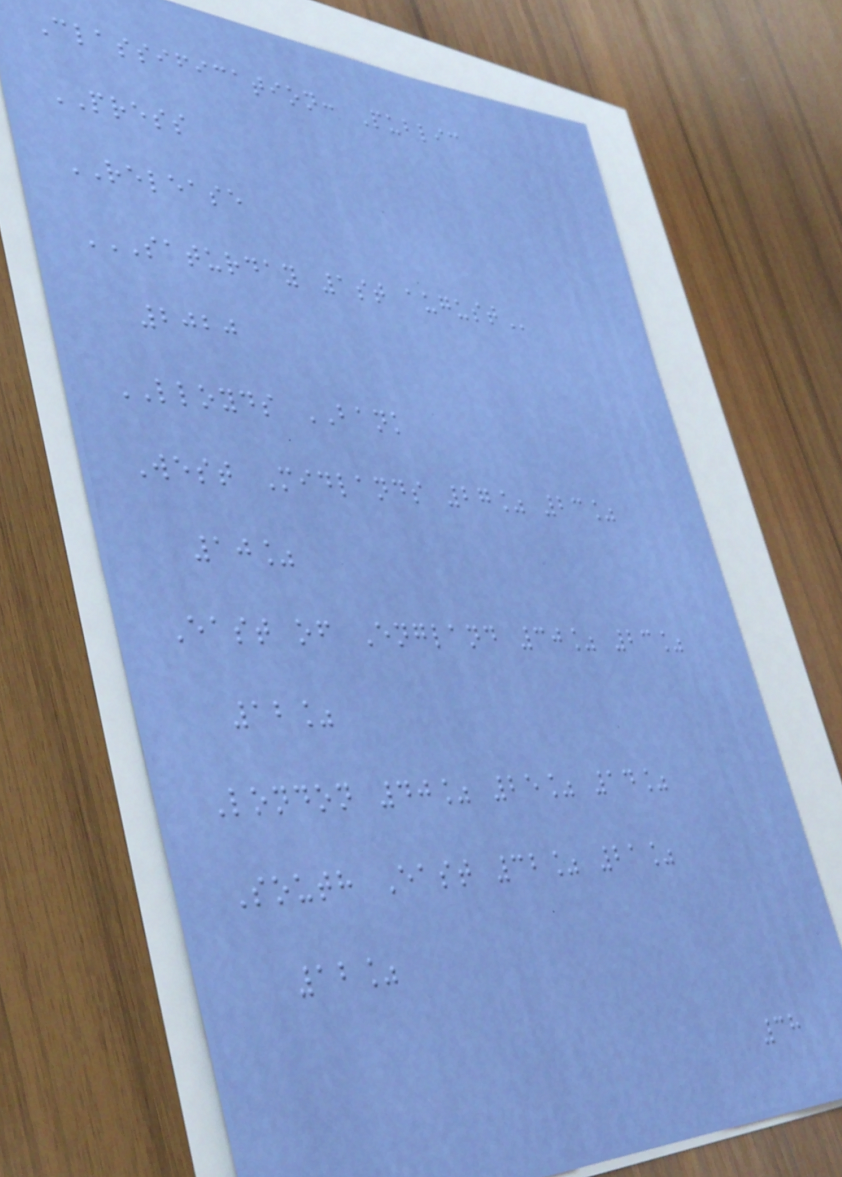Classification: Public
PRESS
RELEASE
SATURDAY 1ST AUGUST
2020
LLOYDS BANK
West Midlands 27% 23%
10%
East of England 30% 23%
12%
London 40% 25% 14%
South East 32% 21%
12%
38
